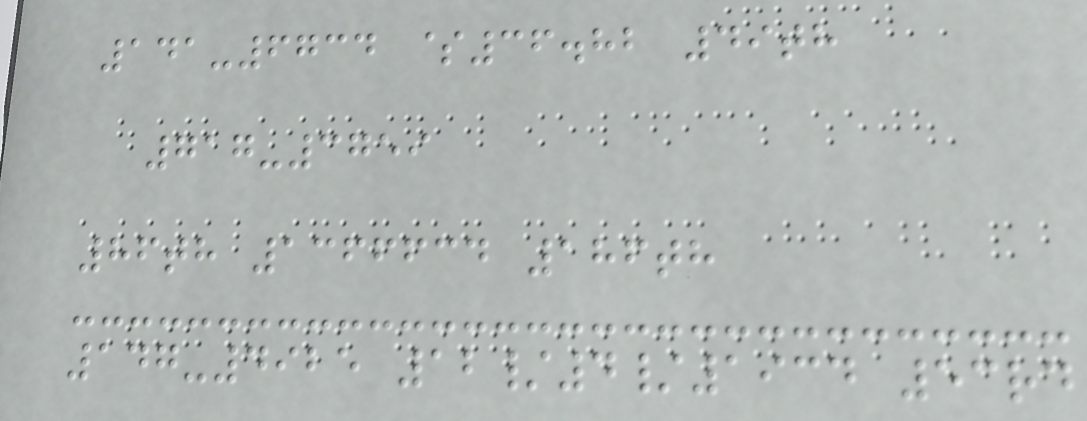141-6734 $36.82 49th
717-3759
86th 1366634 186th
147-4925 12/4/1934 53rd
